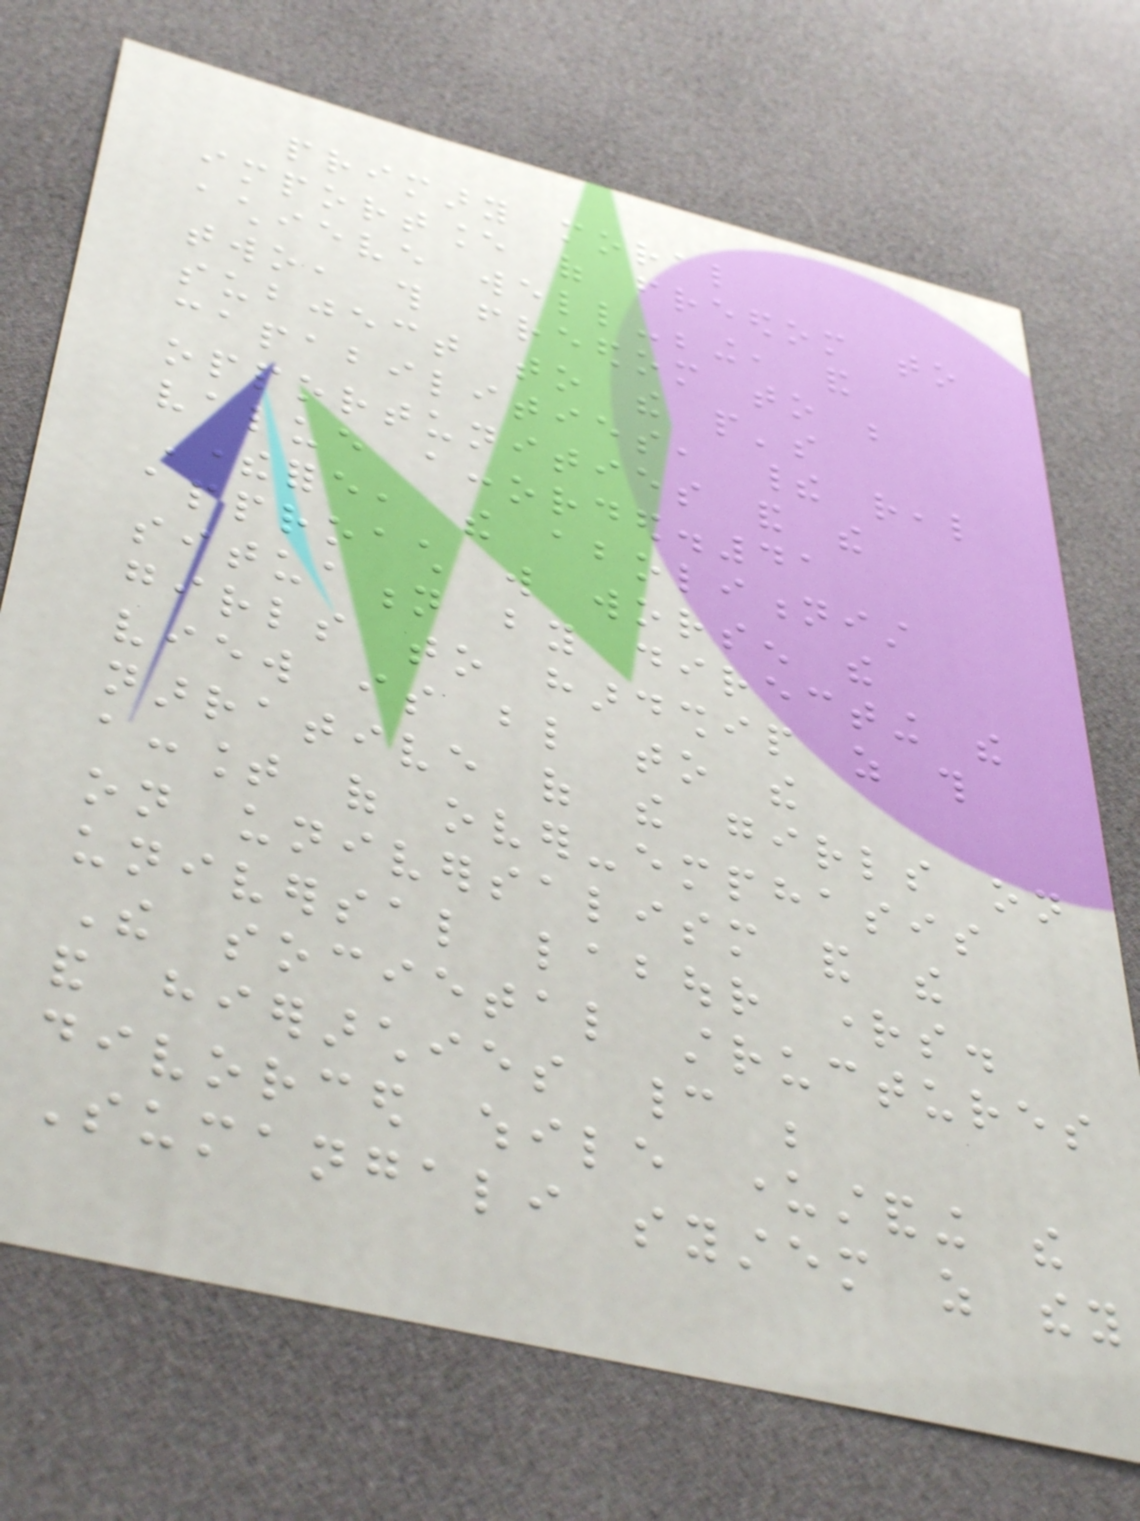primary moral
importance of freedom to
achieve well-being, and
two, this freedom to be
subject to the people's
capabilities, their real
opportunities and the
value accorded.41
Therefore, the abolitionist
approach will worsen the
situation by directing the
girls to hardship as this
view is blind to the
narrative of the girls on
account of over-emphasis
on universalism and the
universal labour rights.
The societal structures
and hierarchies cannot be
divorced while understanding the
Sumangali system as they
